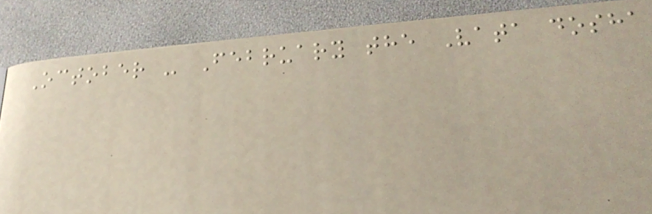October - February the Vata dosha
